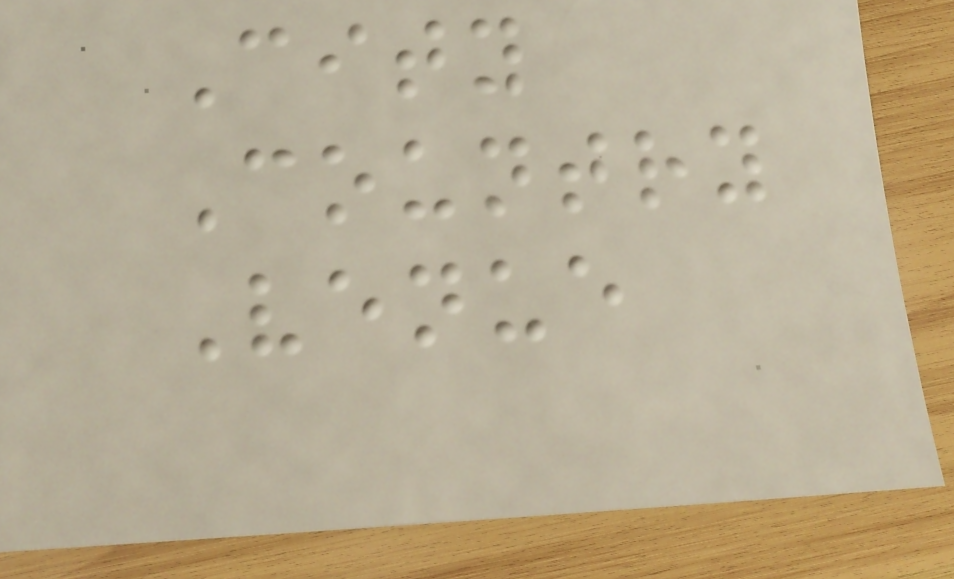City
Country
Venue
